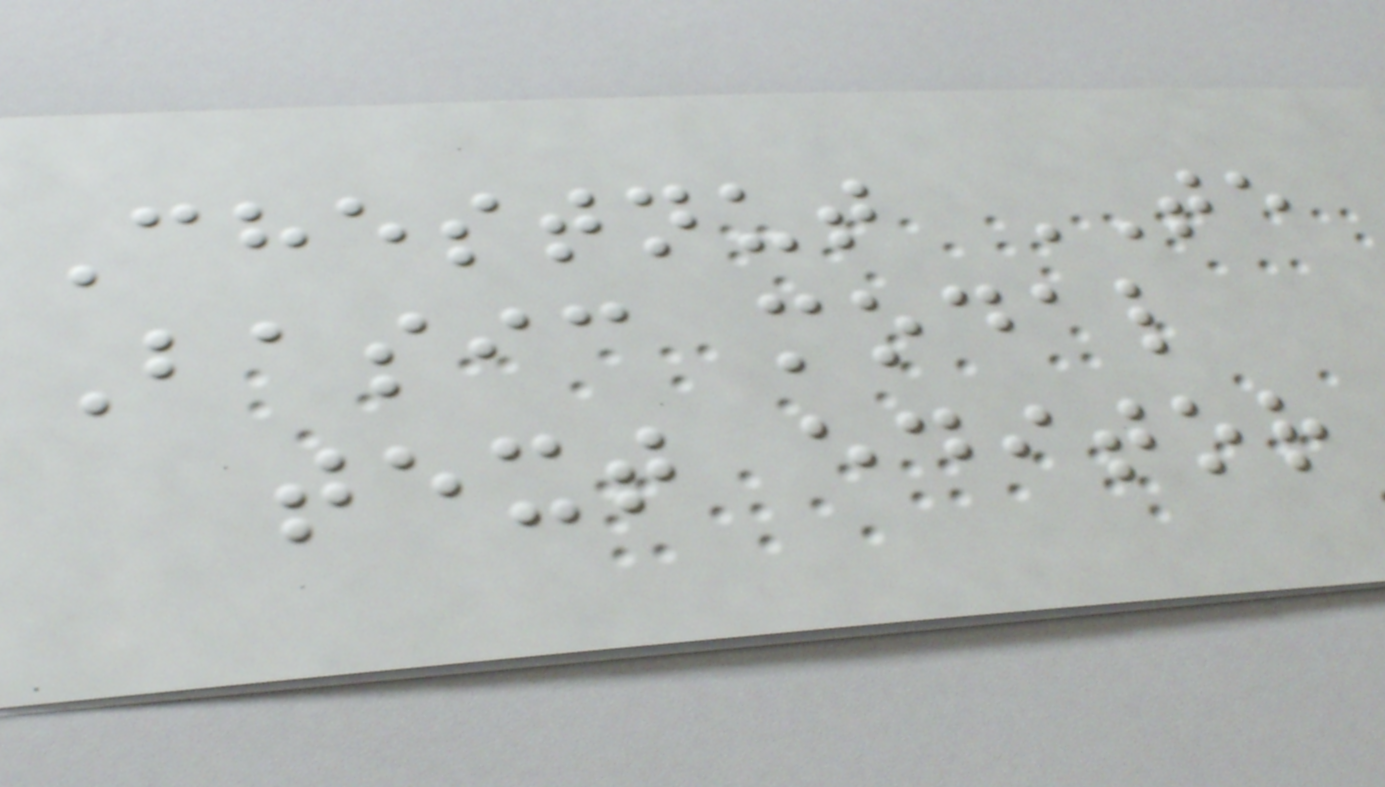Chestnut TE
Basic modal
text editor
